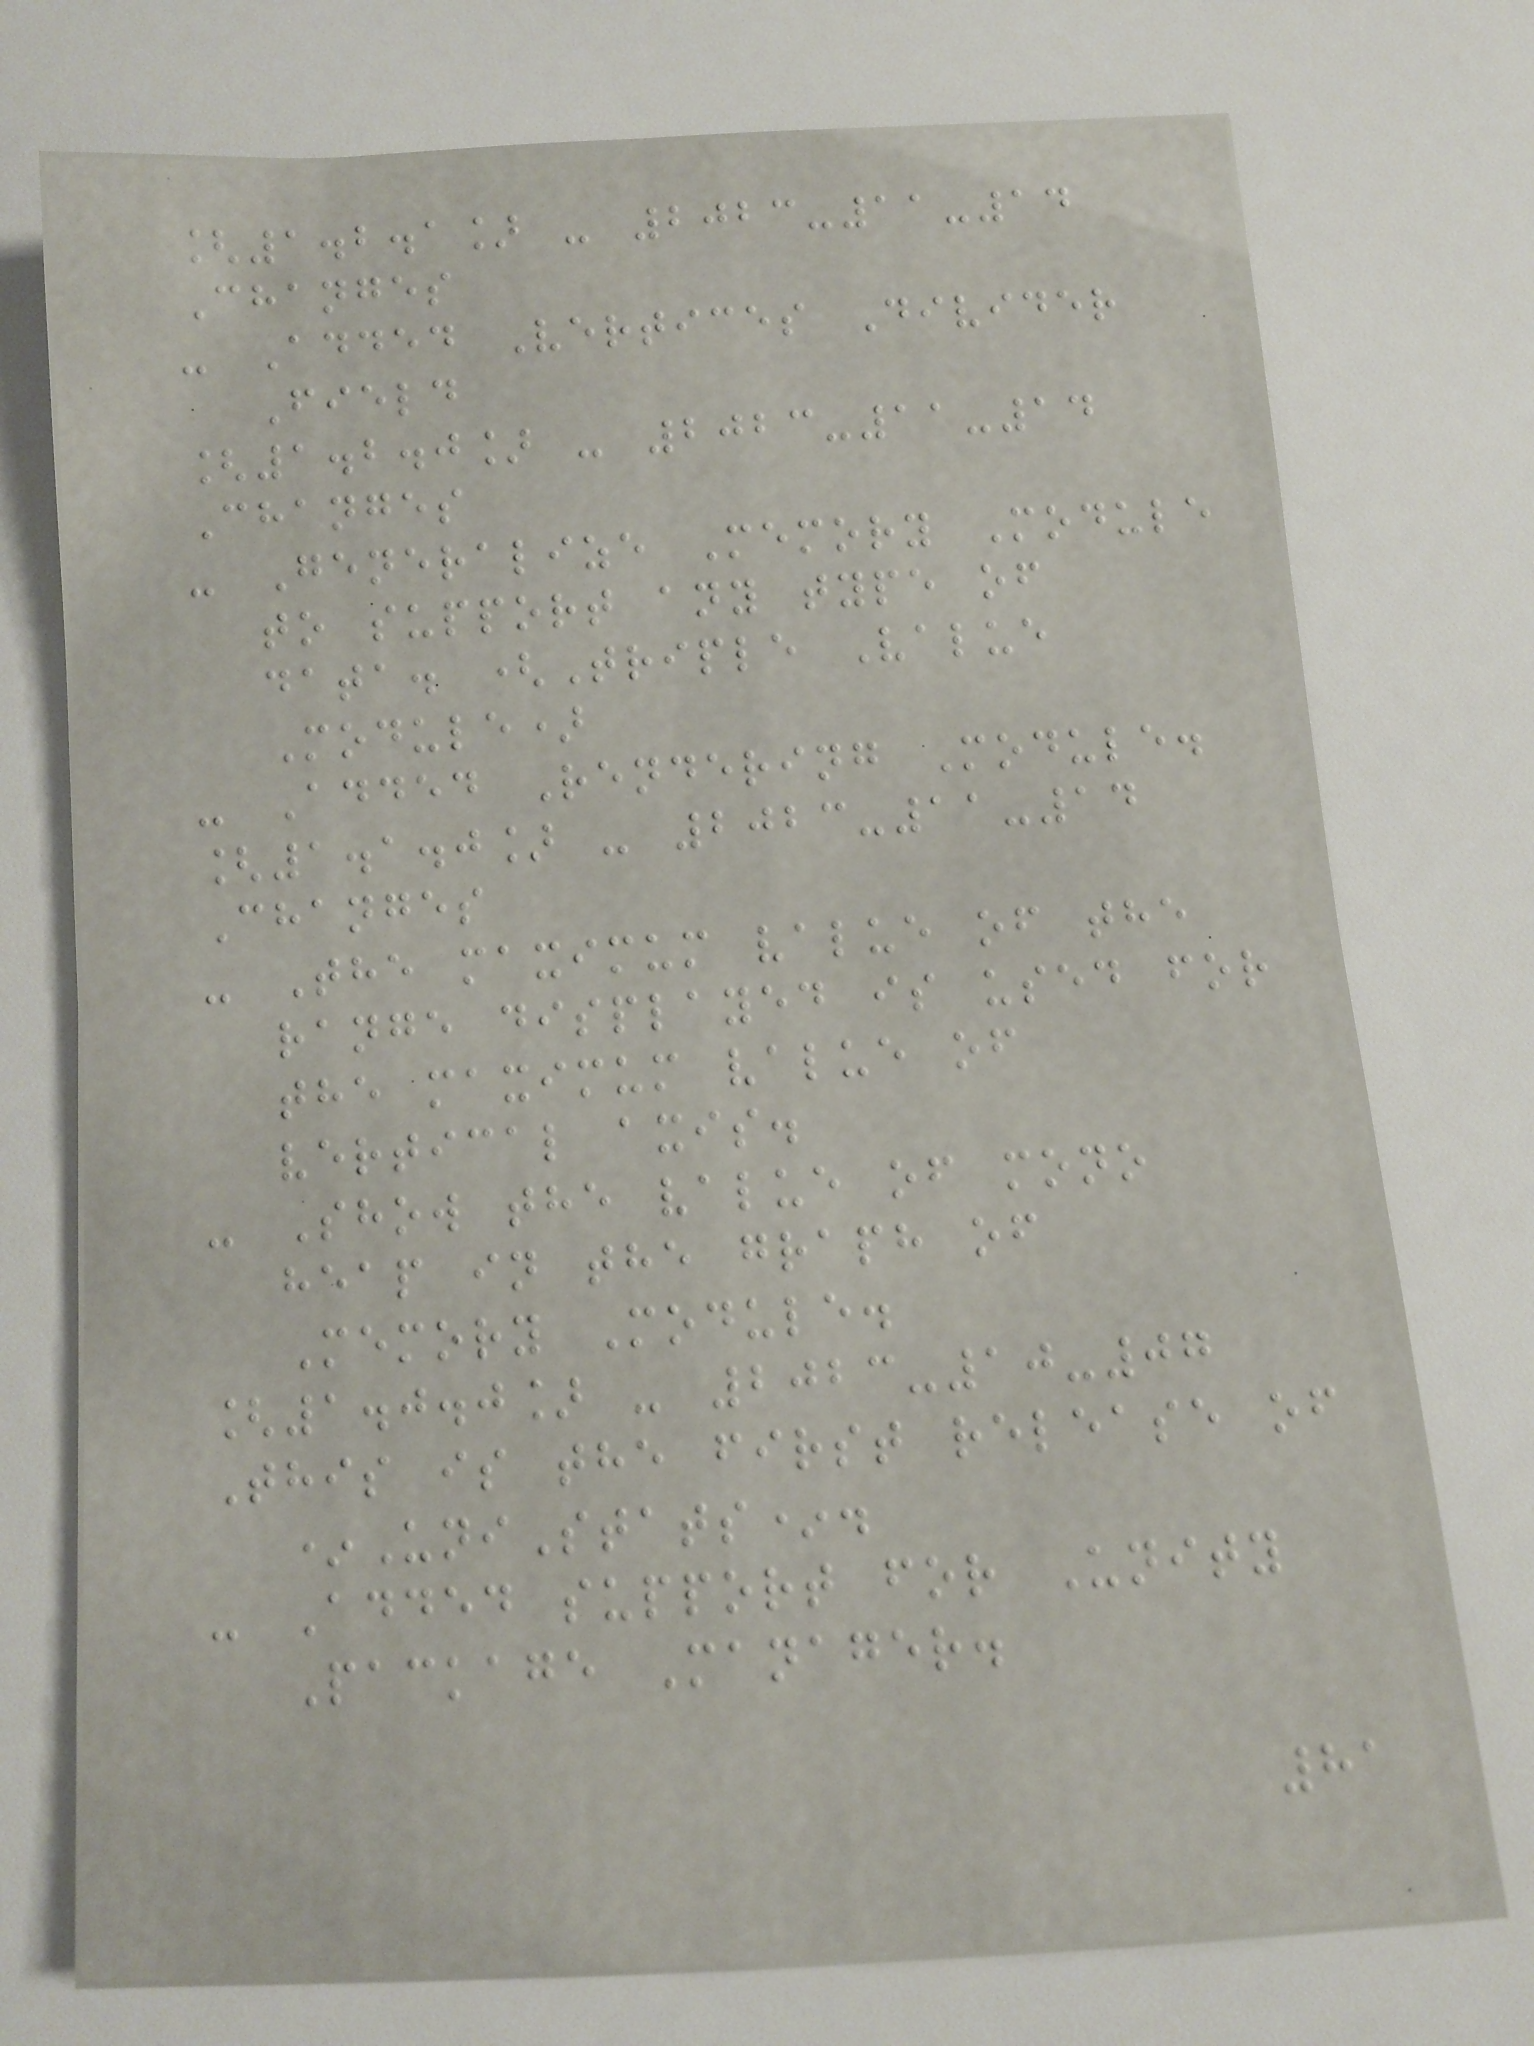[1.2.1] - 2023-11-14
Changes
- Added Vertices Divider
Field
[1.2.0] - 2023-11-14
Changes
- Generalize Memory Module
to support any type of
data. (Triple Value
Module)
- Added Rendering Module.
[1.1.0] - 2023-11-14
Changes
- The maximum value of the
range displayed is used for
the maximum value of
vertical axis.
- Show the value of mono
heap in the graph of
Memory Module.
[1.0.0] - 2023-10-07
This is the first release of
*UniStats*.
- Added support for Unity
Package Manager.
81
